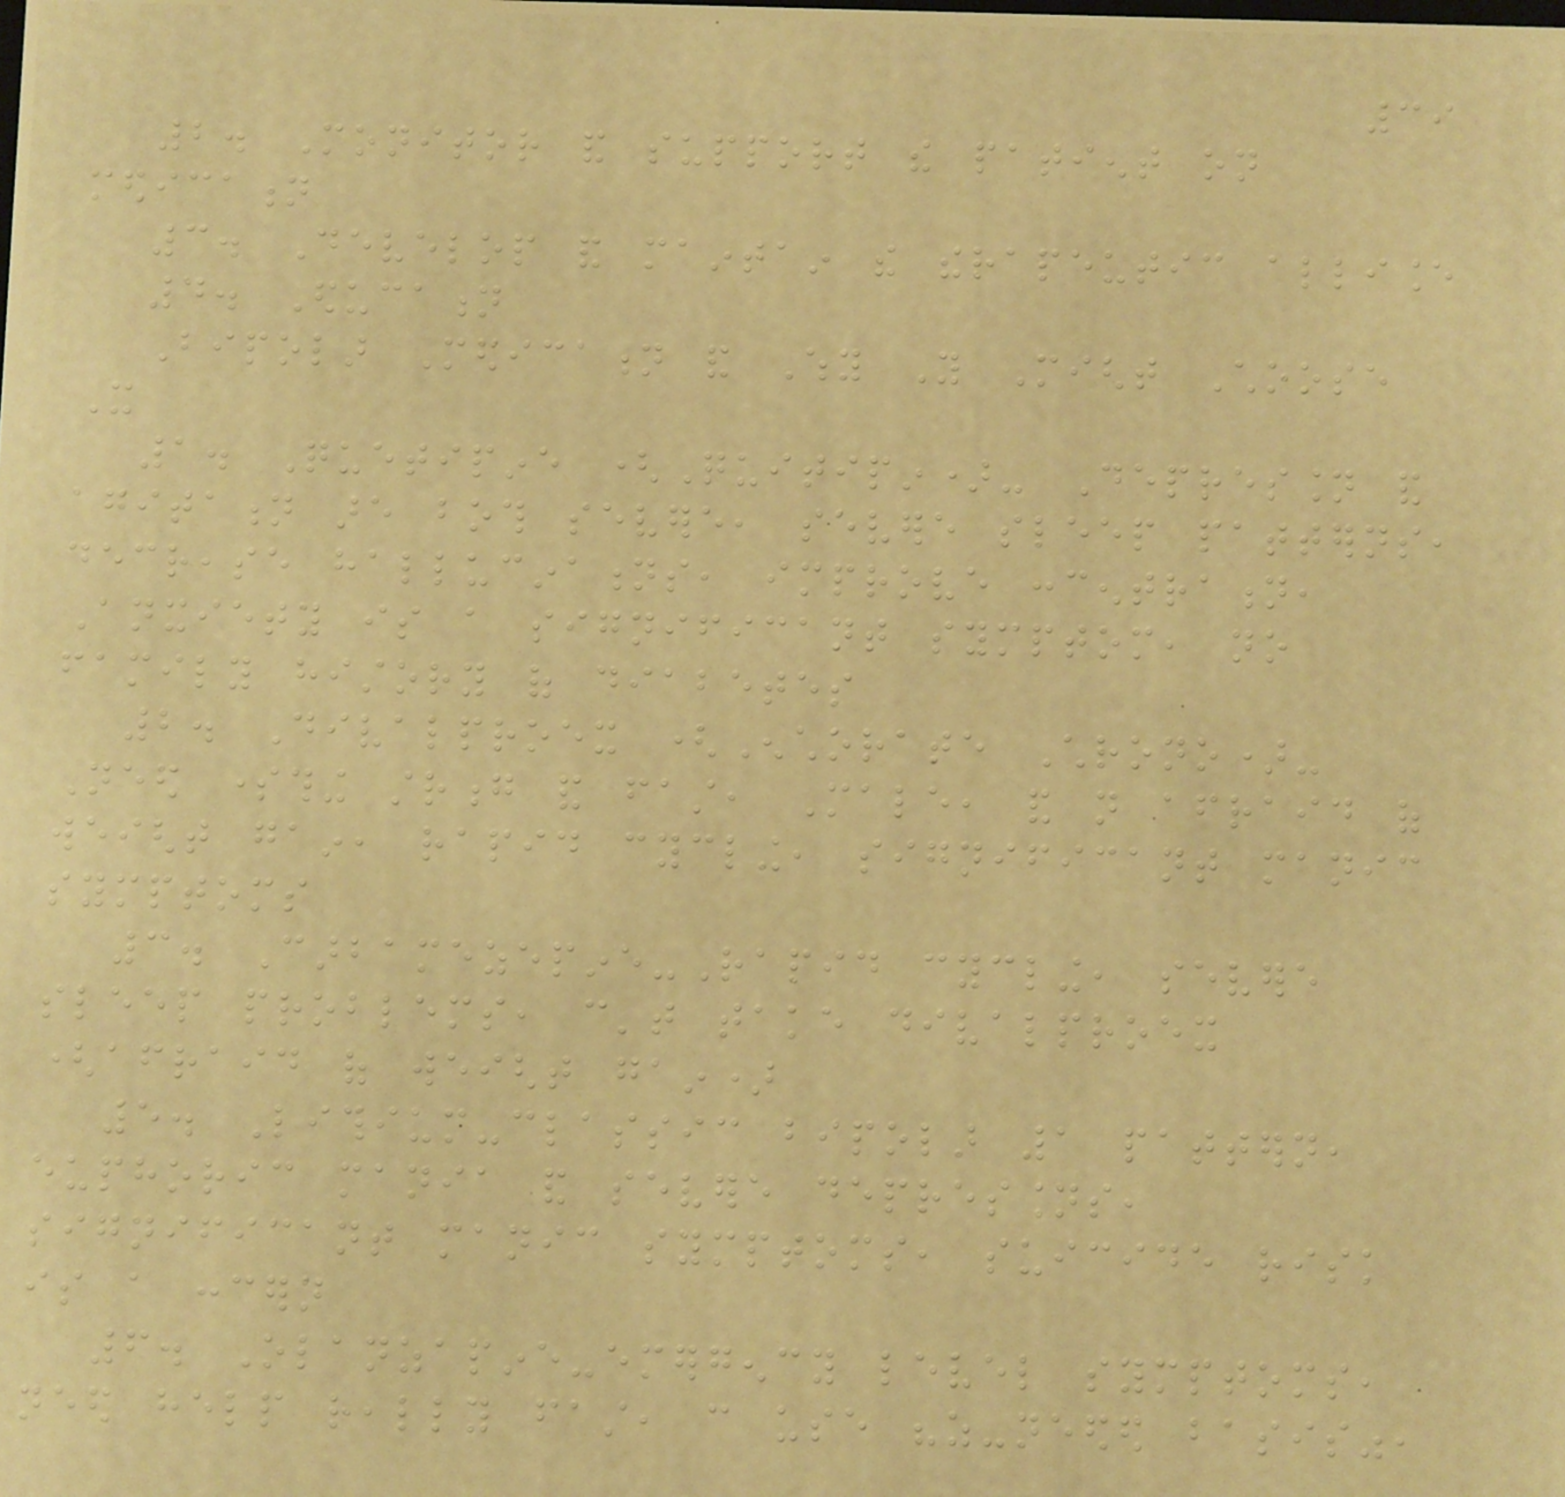39
2. Monitor and support the patient on
medication
3. Develop and maintain the therapeutic alliance
4. Education
Bipolar Medication and Why You Might Choose
It
1. Quetipine (Quitipin)- Depression and
agitation are both severe, severe sleep patterns,
decrease hallucinations, improve concentration,
Anxiety is a significant symptom, no
family history of diabetes
2. Divalproex (Enchorate Chrono)-
Need something strong and fast, Male, and not afraid of
weight gain, rapid cycling, significant manic
symptoms
3. Carbamezepine-Rapid cycling, severe
sleep problems, can't take divalproex
(afraid of weight gain)
5. Lithium-classic bipolar 1 pattern,
euphoric mania and severe depressions,
significant manic symptoms, suicide risk
is a concern
6. Olanzapine-emergency level symptoms,
need help really fast, can use "as-needed basis",
